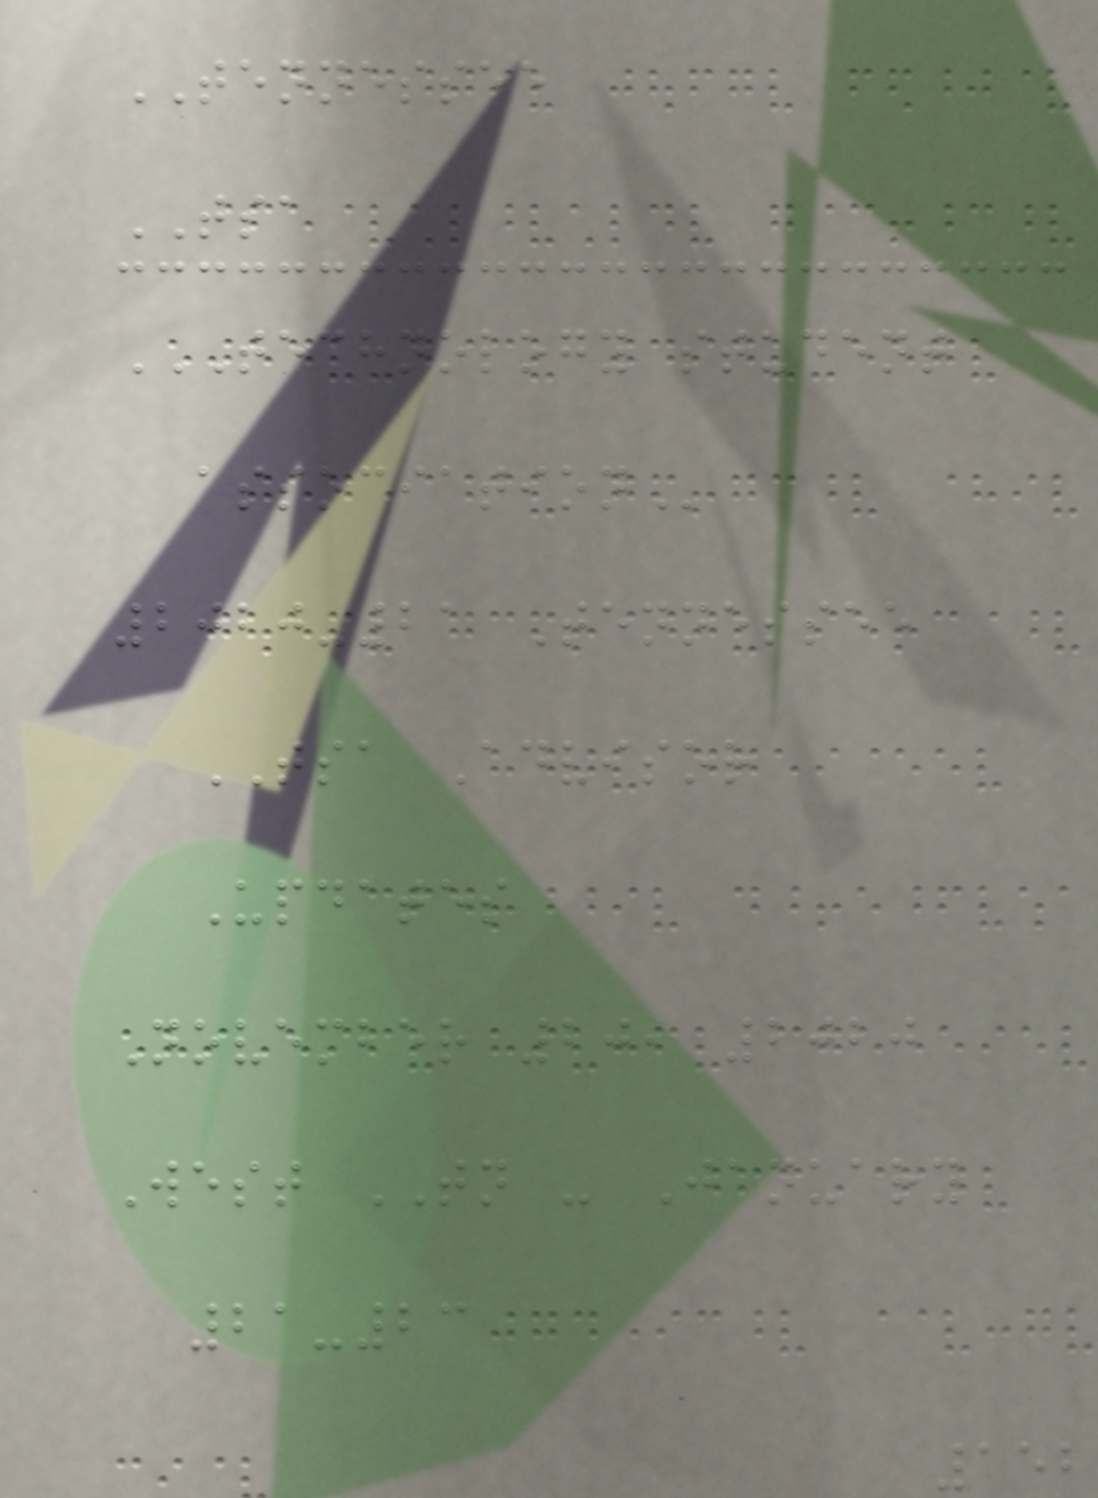TENNESSEE
TSA
TECHNOLOGY STUDENT
ASSOCIATION
2020-21 Tennessee
TSA Advisor
Updates
November 20, 2020
West TN - January
21-23
152
